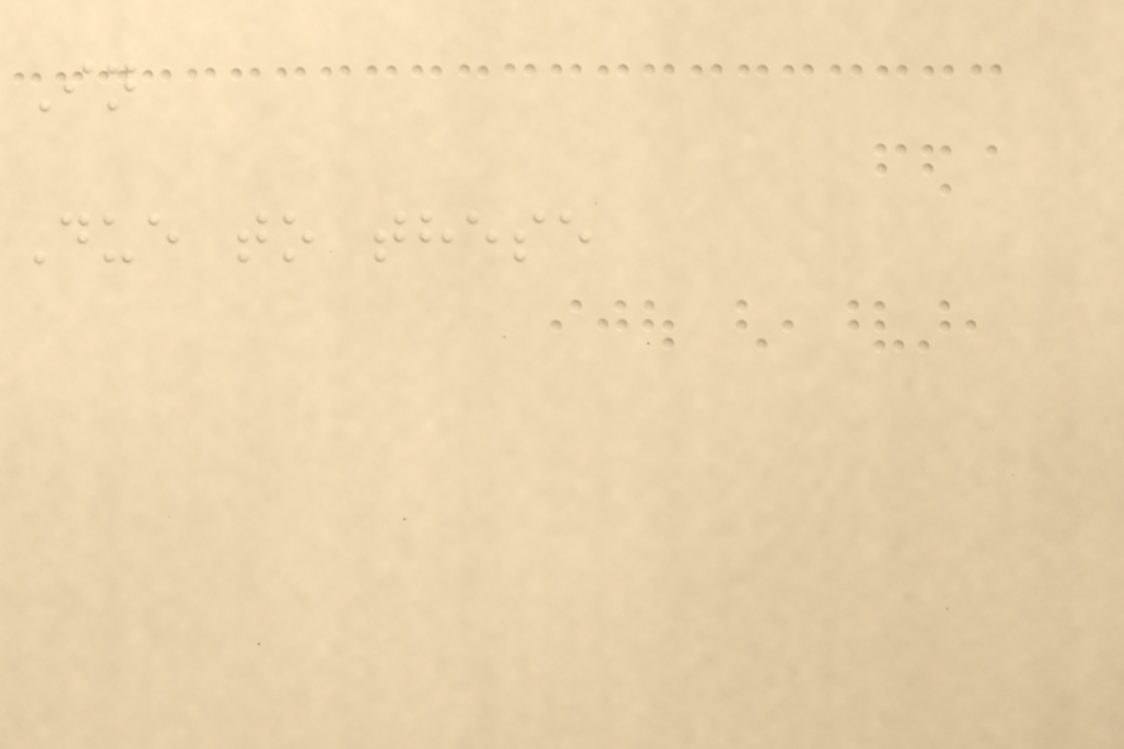In
Due to these
